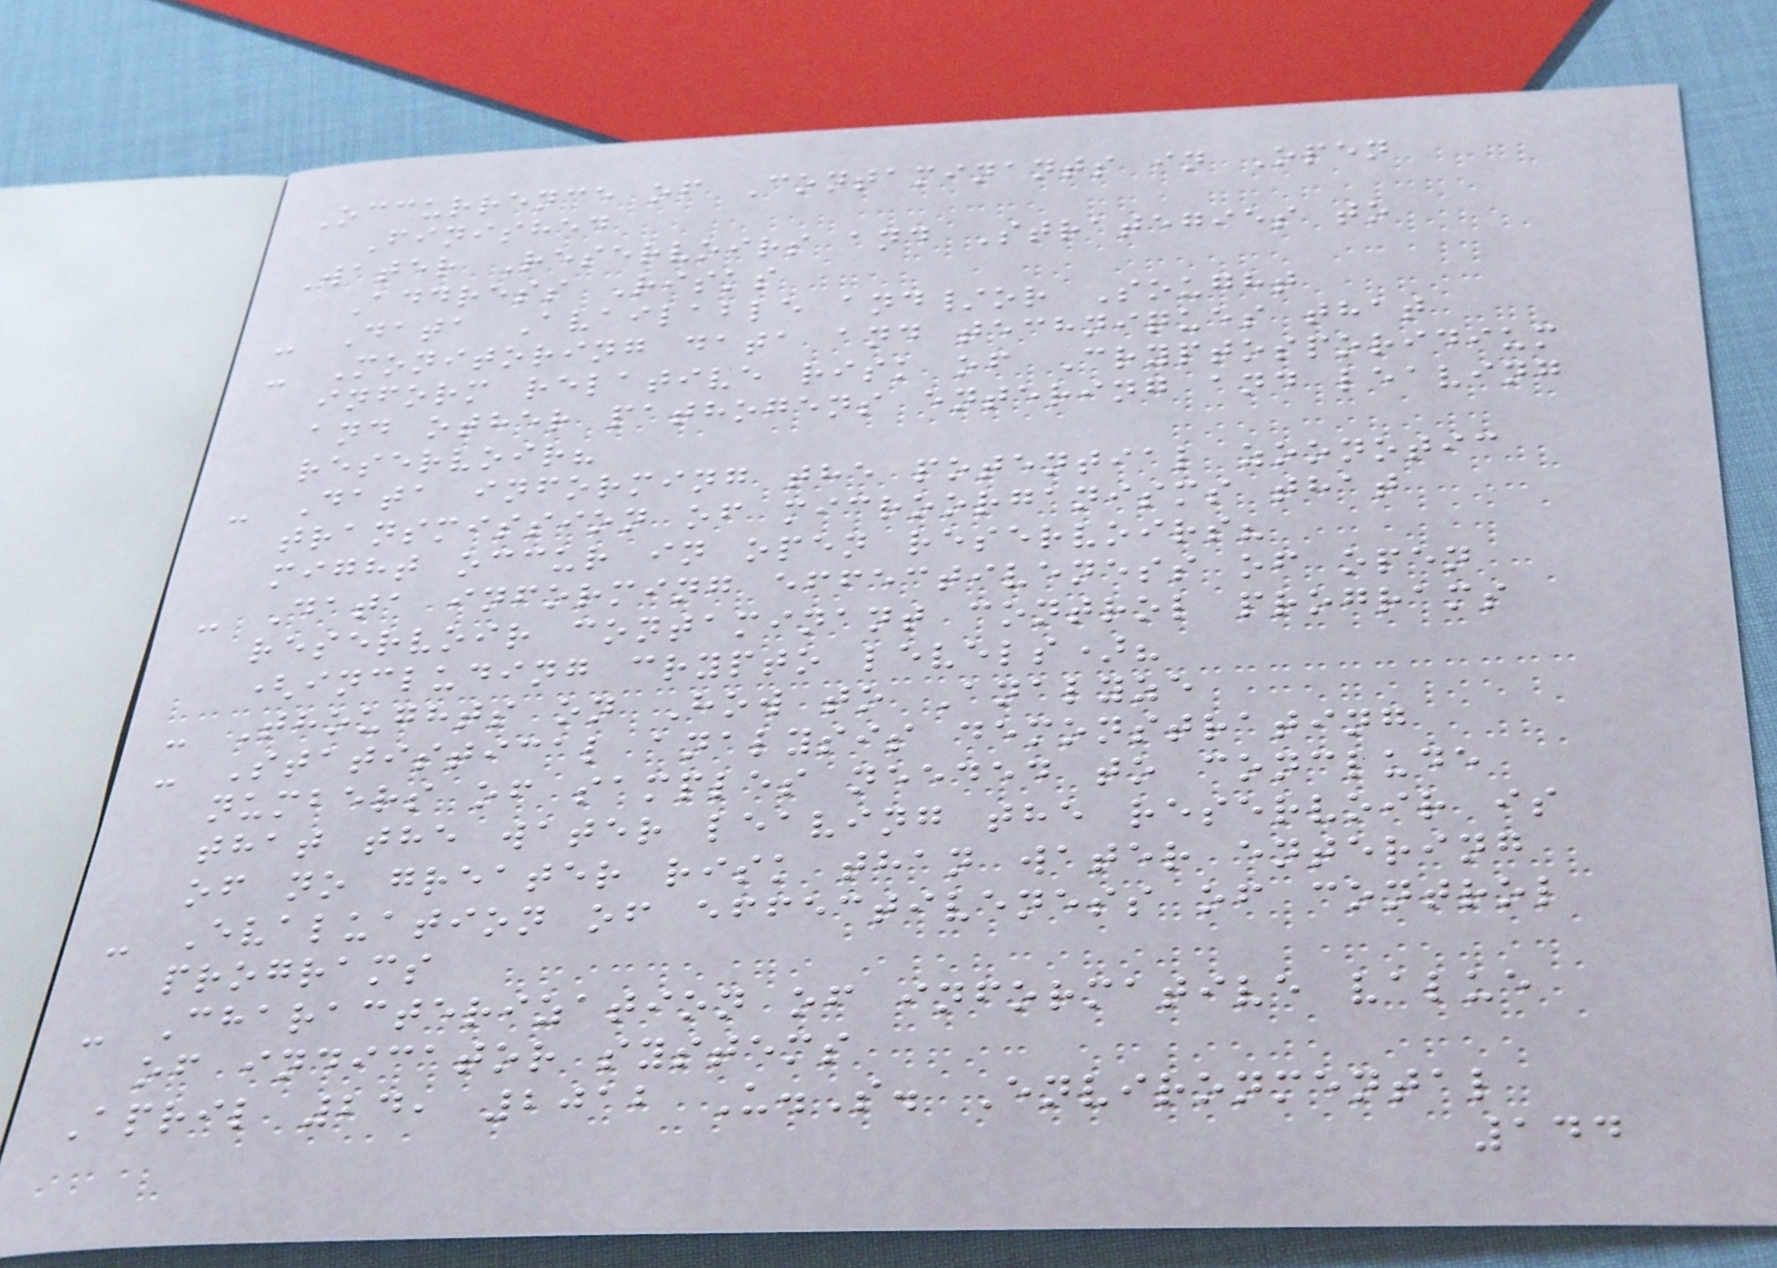Occurrence of Contaminants in Open
Finished
Water Reservoirs and Strategies to
Address Risks
- Data Available and/or Sought
- Monitoring data and techniques that
inform relative risk of Cryptosporidium
and other pathogens entering and leaving
reservoir?
- Data informing the potential zoonotic
transmission of microorganisms that
might occur in open reservoirs?
- Data informing effectiveness of open
reservoir contaminant control programs
(including crypto levels)?
- Thoughts on How to Analyze
- Statistical analysis demonstrating
numbers of samples needed to conclude
that the water leaving the reservoir is
of no greater risk than water entering
- Evaluation of effectiveness of control
programs
- Characterization of informative value
of indicator systems
April 24, 2012 U.S. Environmental
144
